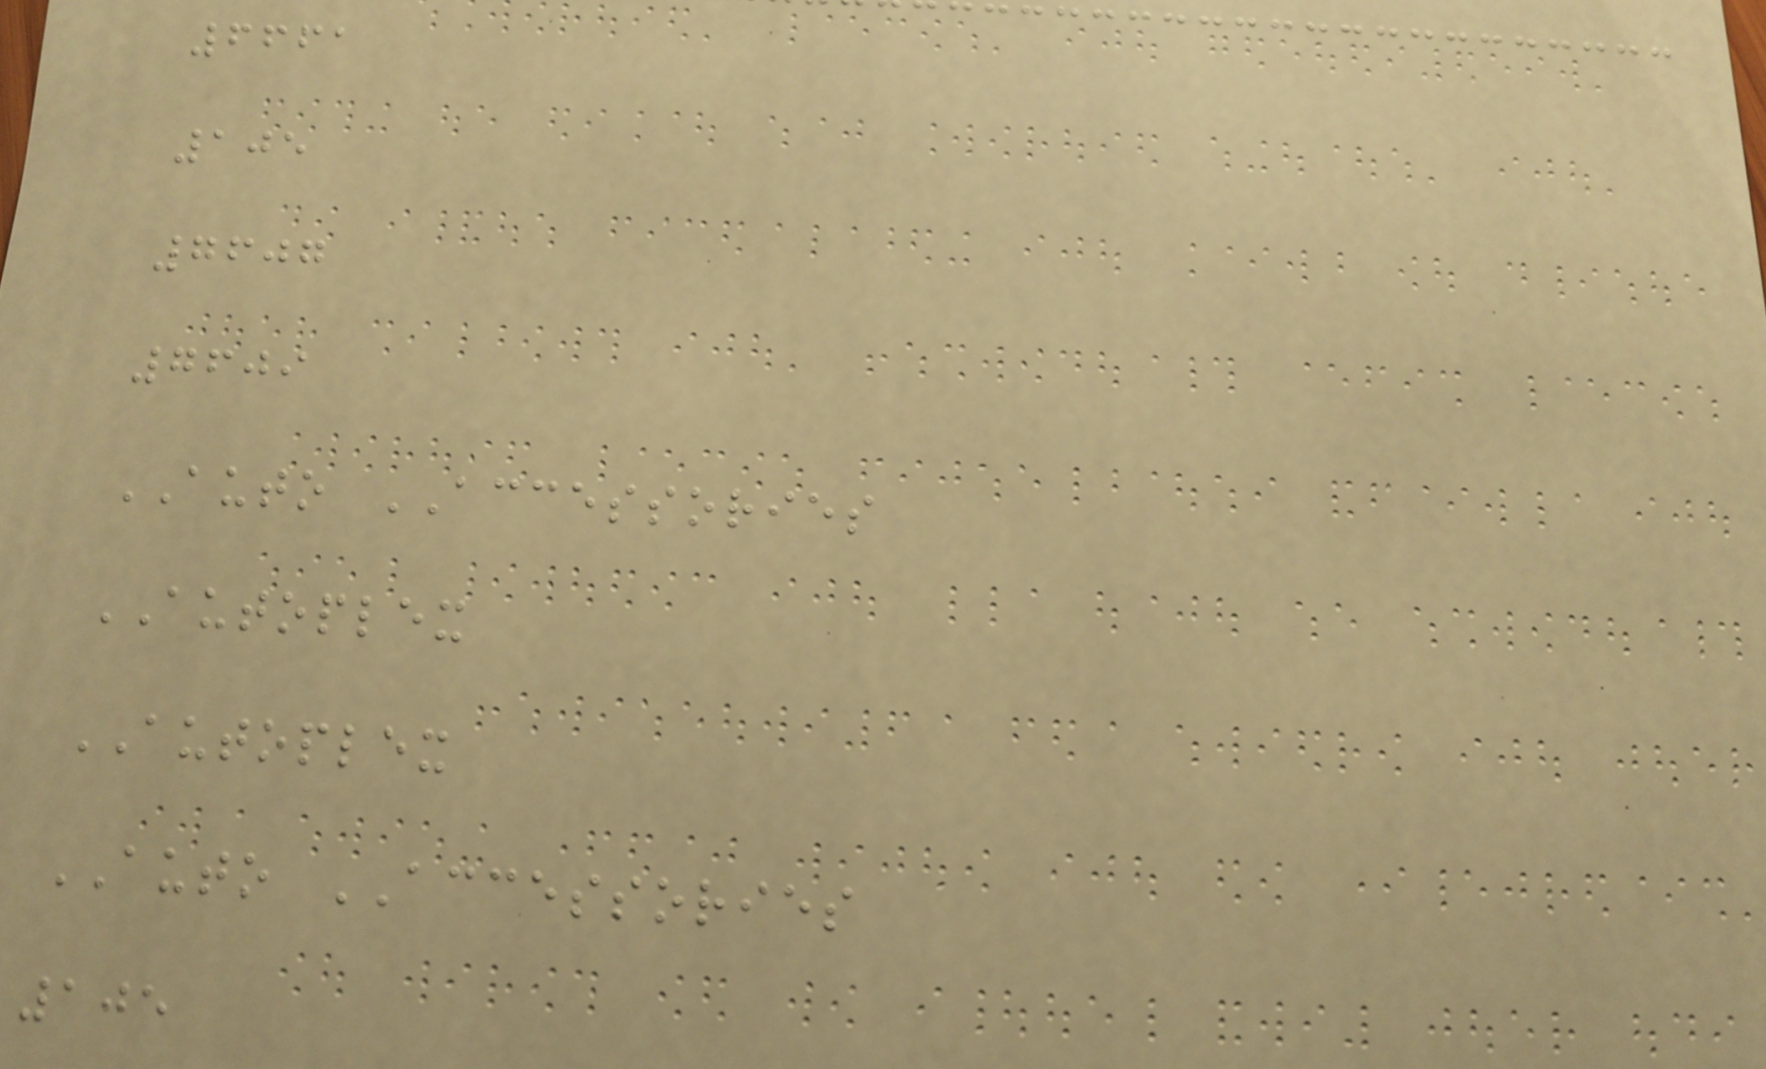6661
105
7607
7609
AUTO ACCESSORIES
AUTOPLEX
AUTOPLEX
AUTO ACCESSORIES
105
